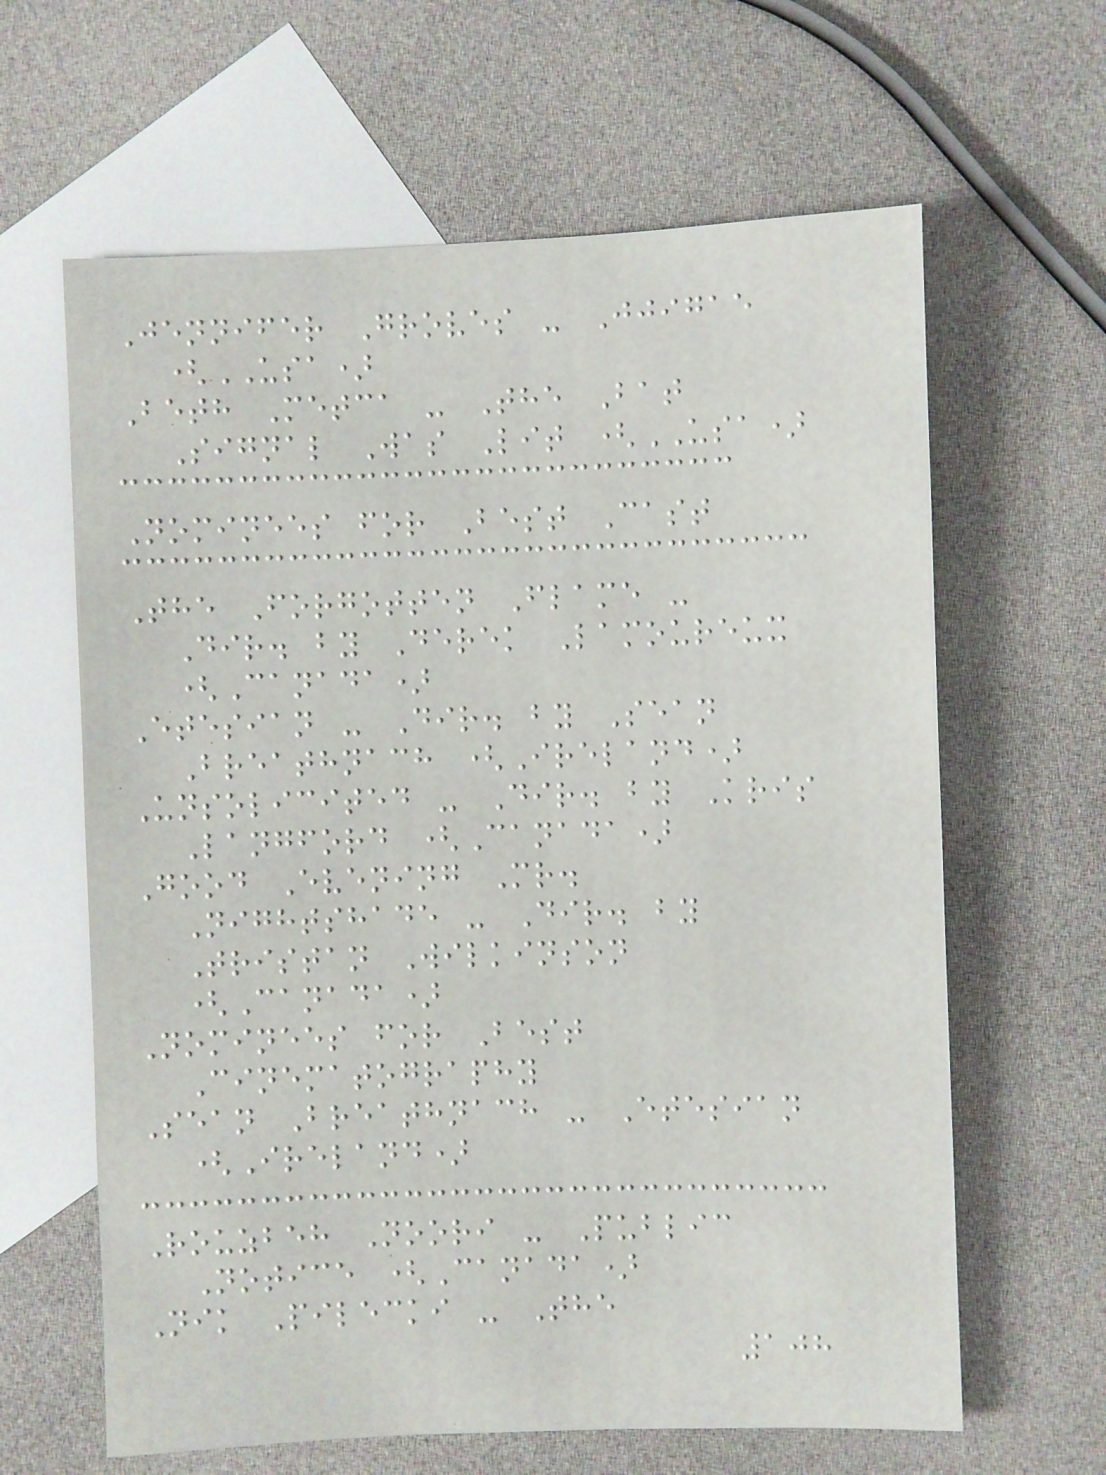Jennifer Groves - Jjigae
(USA)
Beth Metca - The Bat
Signal Was Lit (USA)
Nominees for Best Cast
The Forgotten Flame -
Dir. by Derek Lamoureux
(Canada)
Etesian - Dir. by Sean
Breathnach (Ireland)
Unsolicited - Dir. by Kris
Langford (Canada)
Good Evening Mr.
Nightshade - Dir. by
Tristan Wilkinson
(Canada)
Nominees for Best
Cinematography
Sean Breathnach - Etesian
(Ireland)
Rouzbeh Noori - Public
Notice (Canada)
Nik Pilecki - The
108
